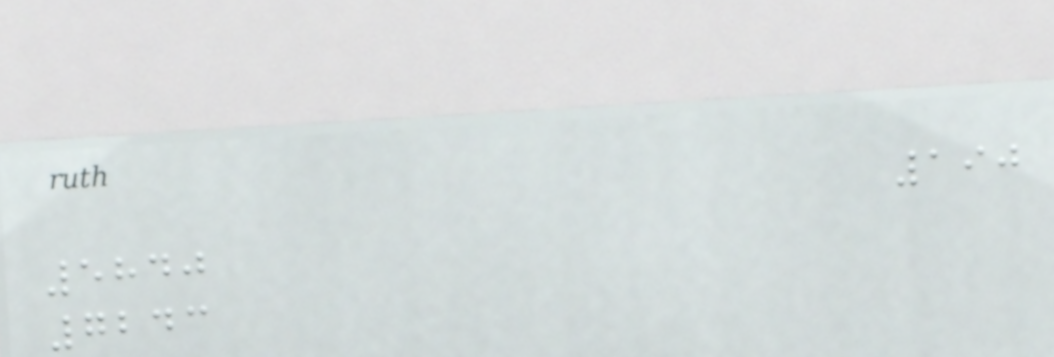190
5840
7243
